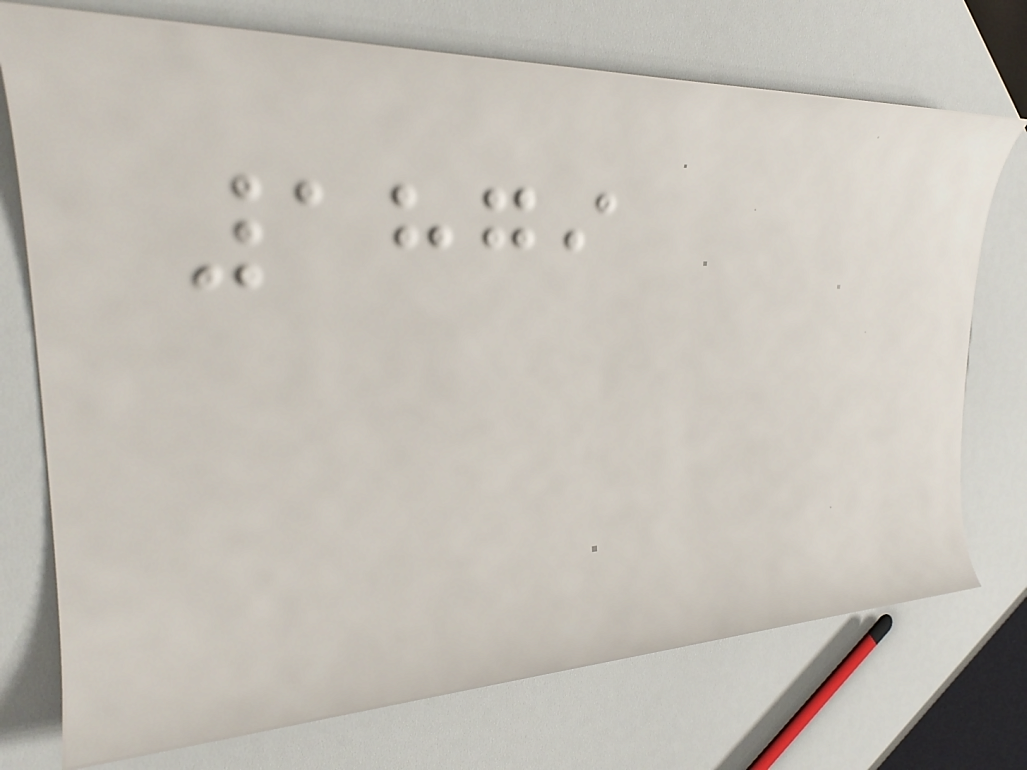1879
